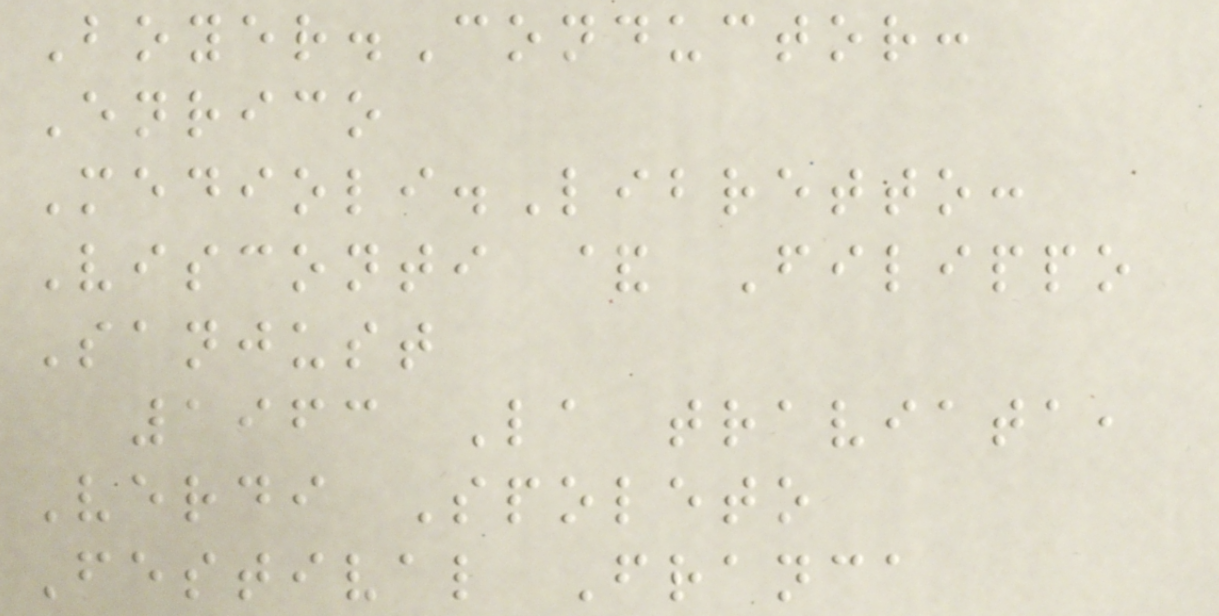Boyer.Conductor:
Enrico
Medioli.Libretto:
Visconti & Filippo
Sanjust
1963 La traviata,
Verdi Spoleto
Festival Franca
